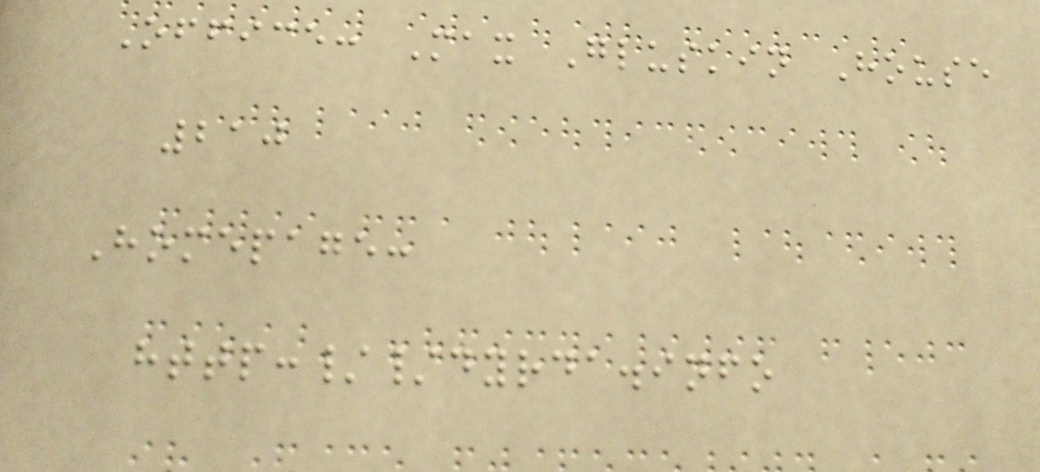Office: Max Gluskin House
210
Homepage:
http://dyrda.info
